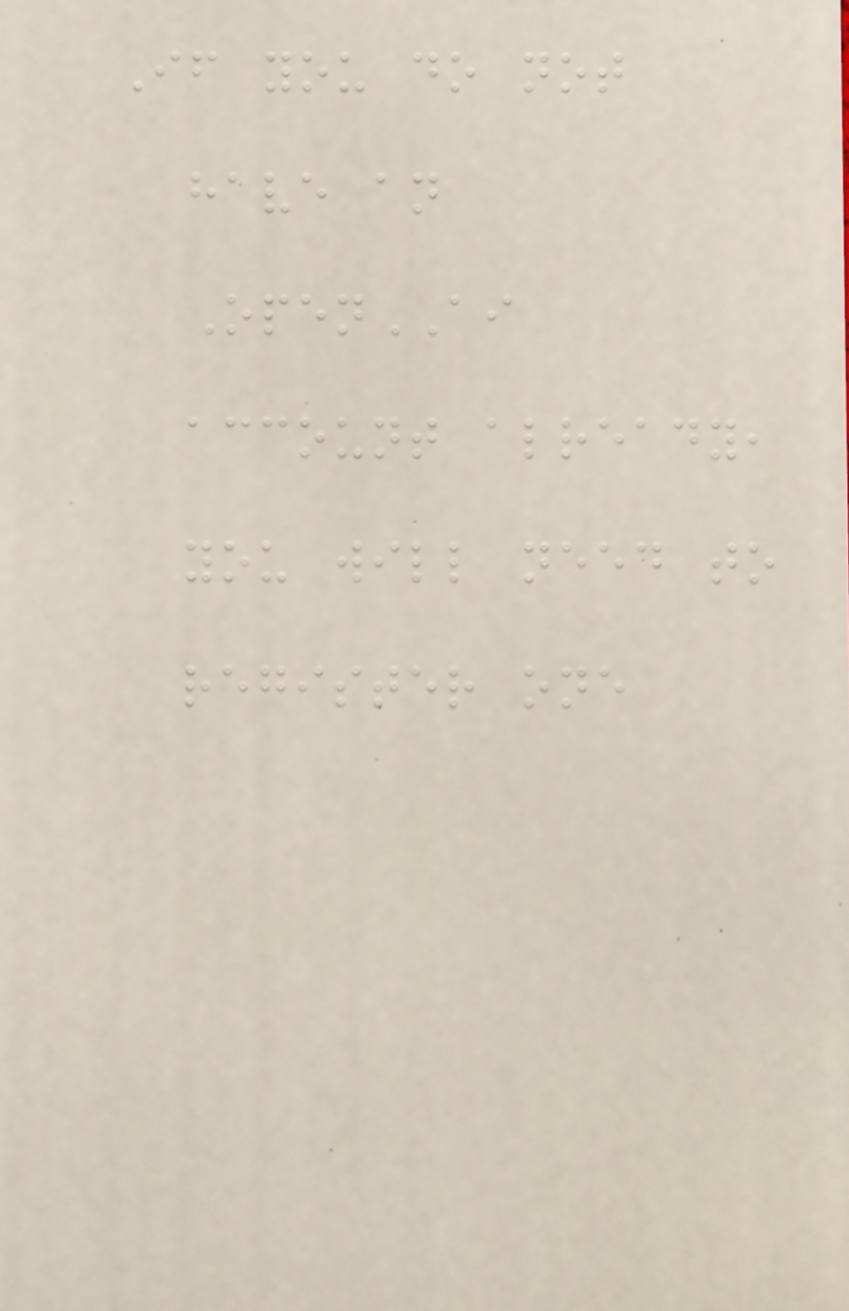If you do not
have an
OpenAI
account already,
you will need to
register one
